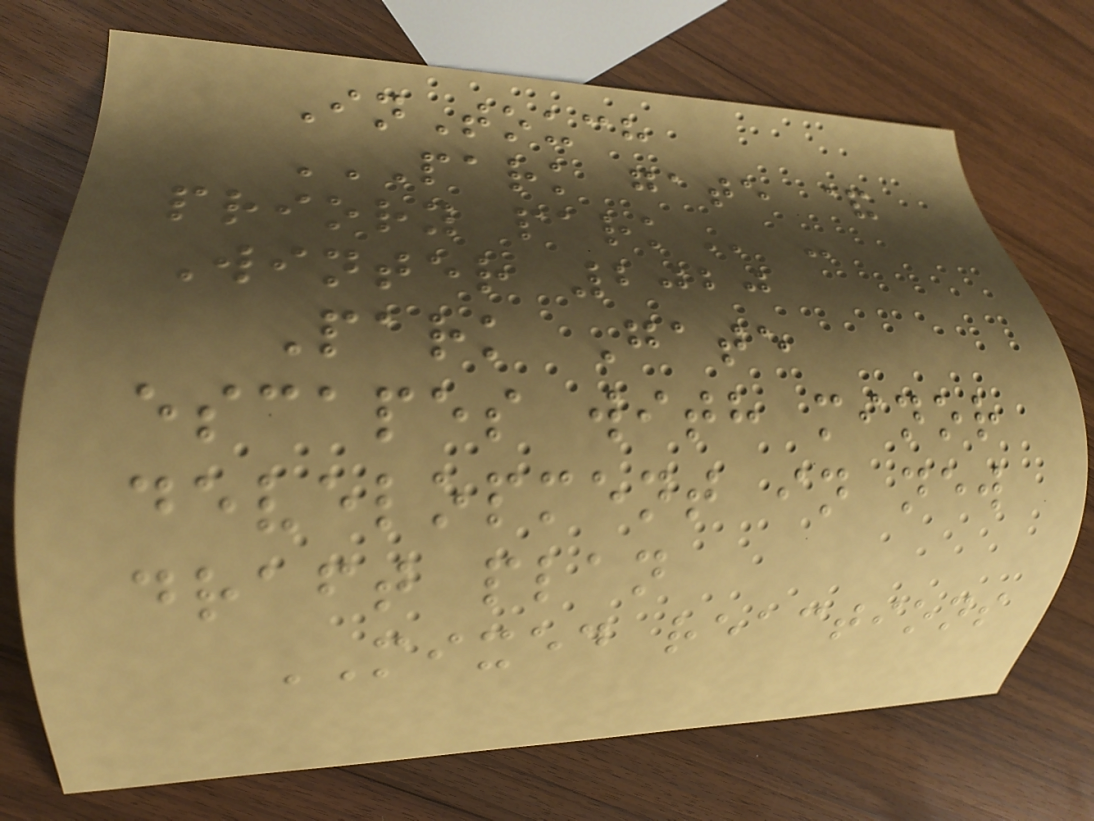InTouch
PARK GATE &
PRIORY PARK -
Winter 2020
Park Gate
escapes with minor
development in new
draft plan
MIXED reactions
